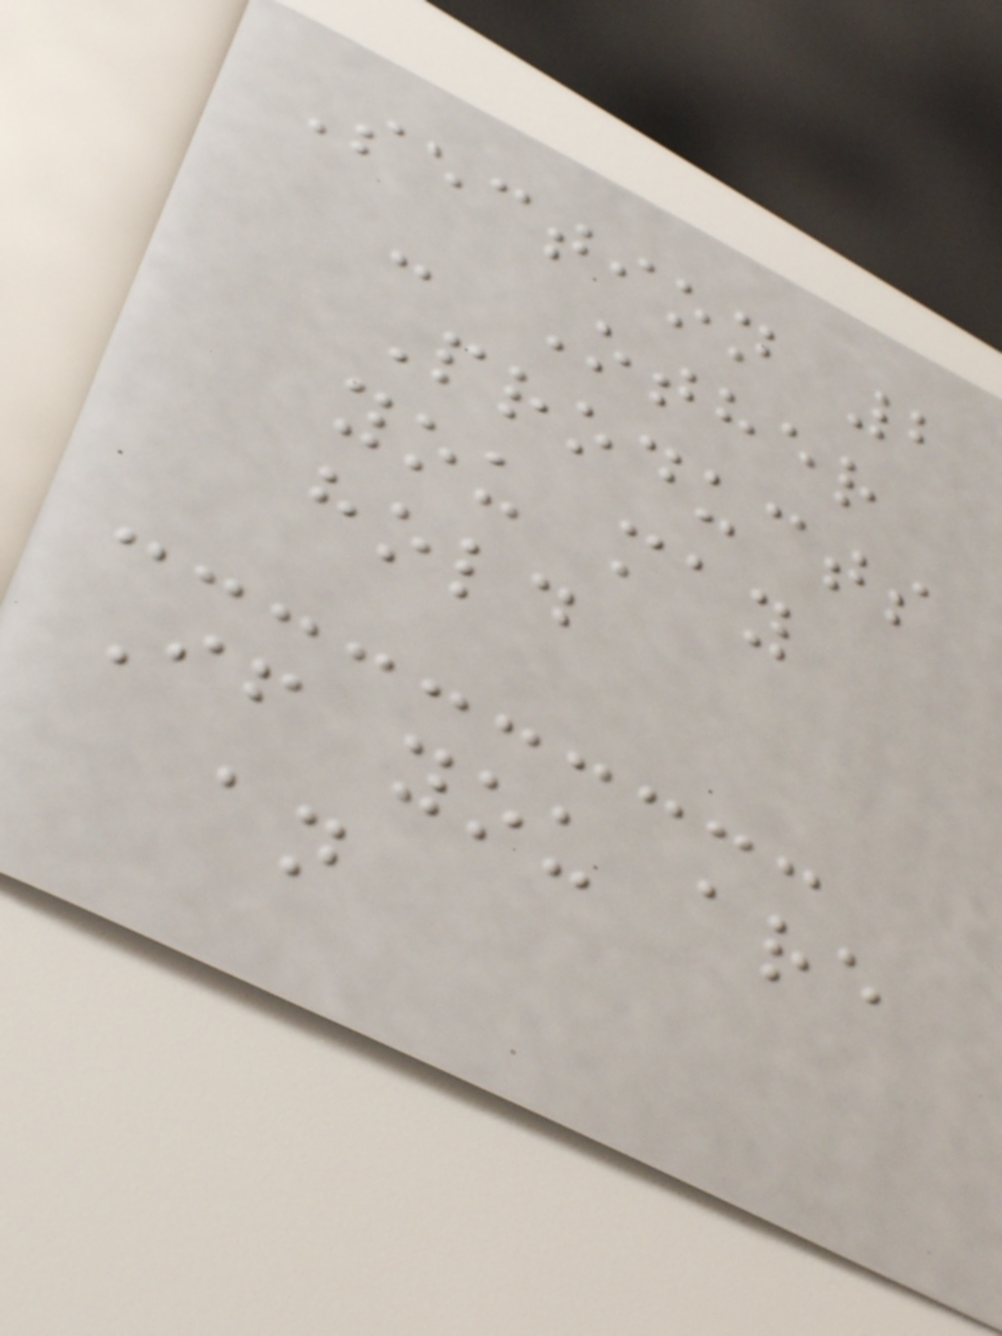Section 2
- Other
Products
you may
hold
If you are
an
